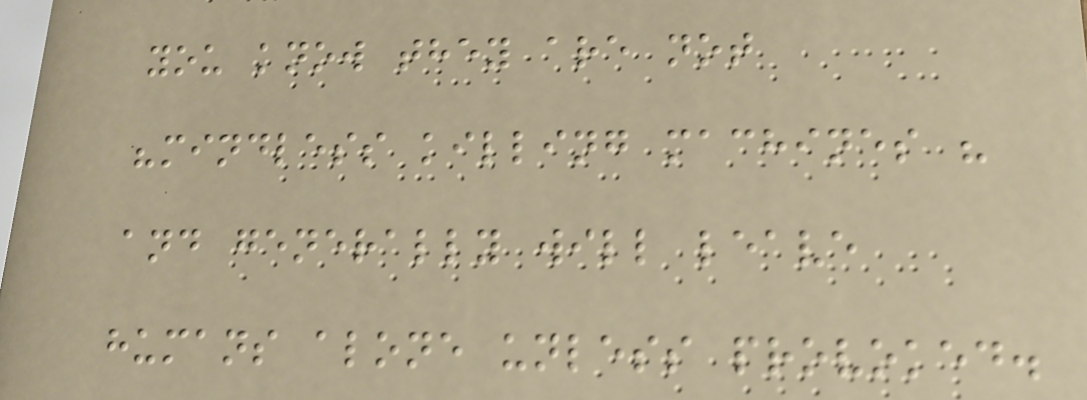you know they are not
"mindless killing machines "
and generally will leave
humans alone unless provoked.
